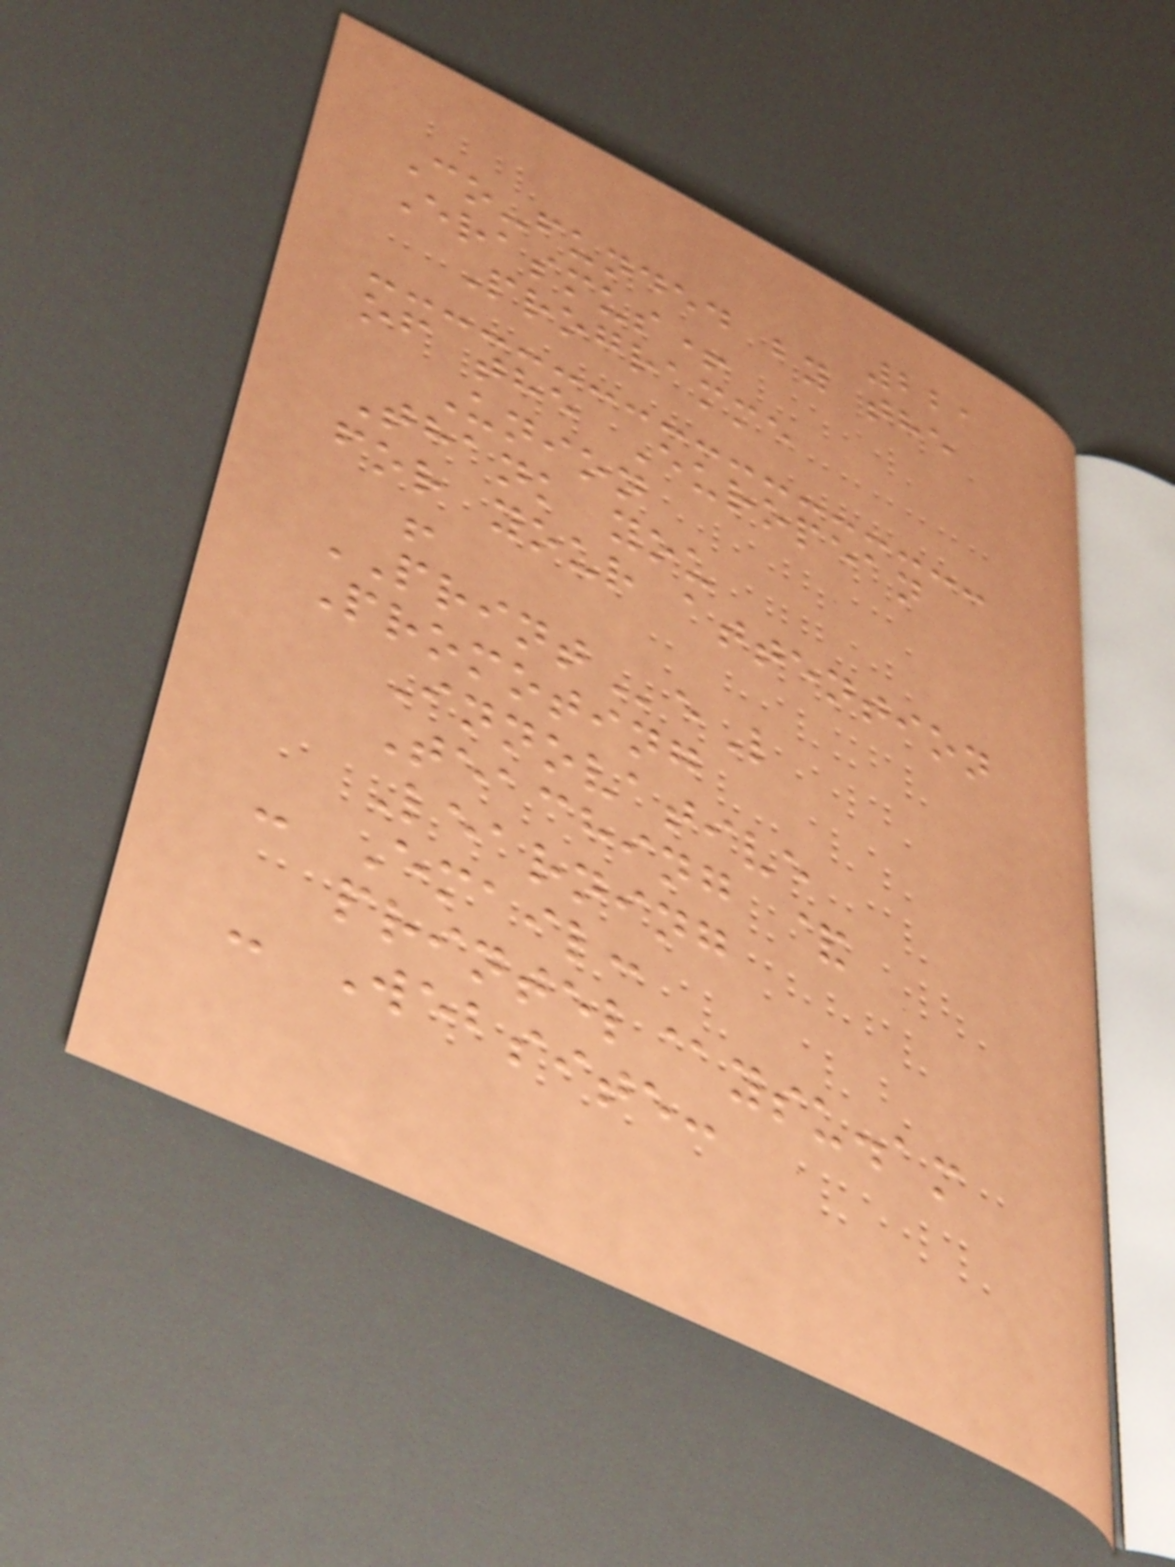221
Co-funded by the
Erasmus+
Programme
of the European
Union
Thank you
for your attention
!
PRINTeL
Promoting
Innovative
Teaching &
Learning
- Email:
printel@ysu.am
- Website:
